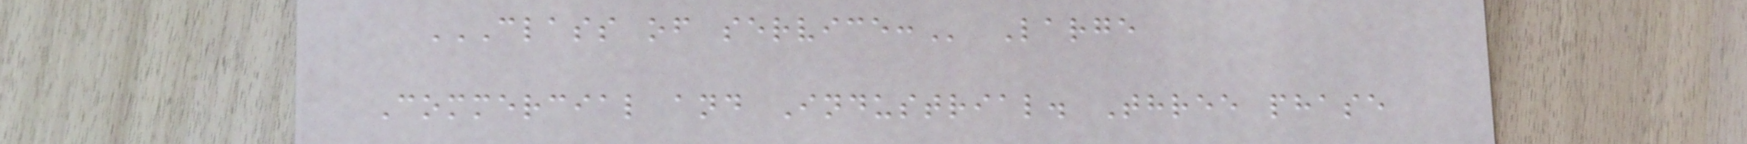CLASS OF SERVICE: Large
Commercial and Industrial. Three phase
